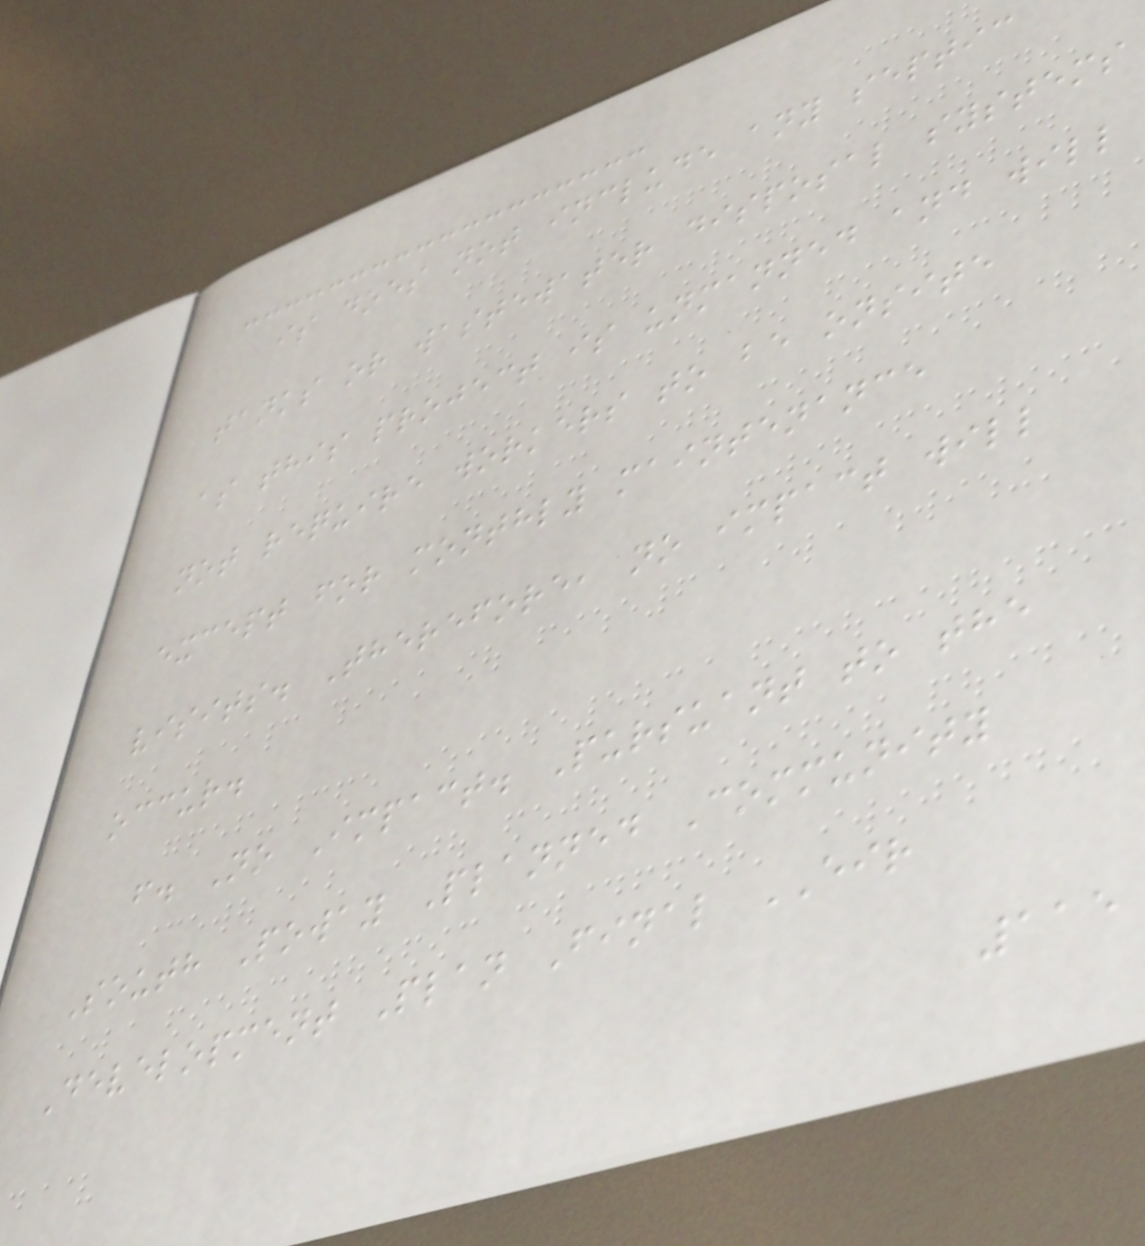is does not include any septic
tanks or wastewater disposal systems
as this project is unmanned and will
not require workers to be onsite
except for monthly maintenance
visits. Therefore, no impact will
occur.
f. No Impact. Pursuant to the
South Poway Planned Community
Development Plan Final EIR
115
